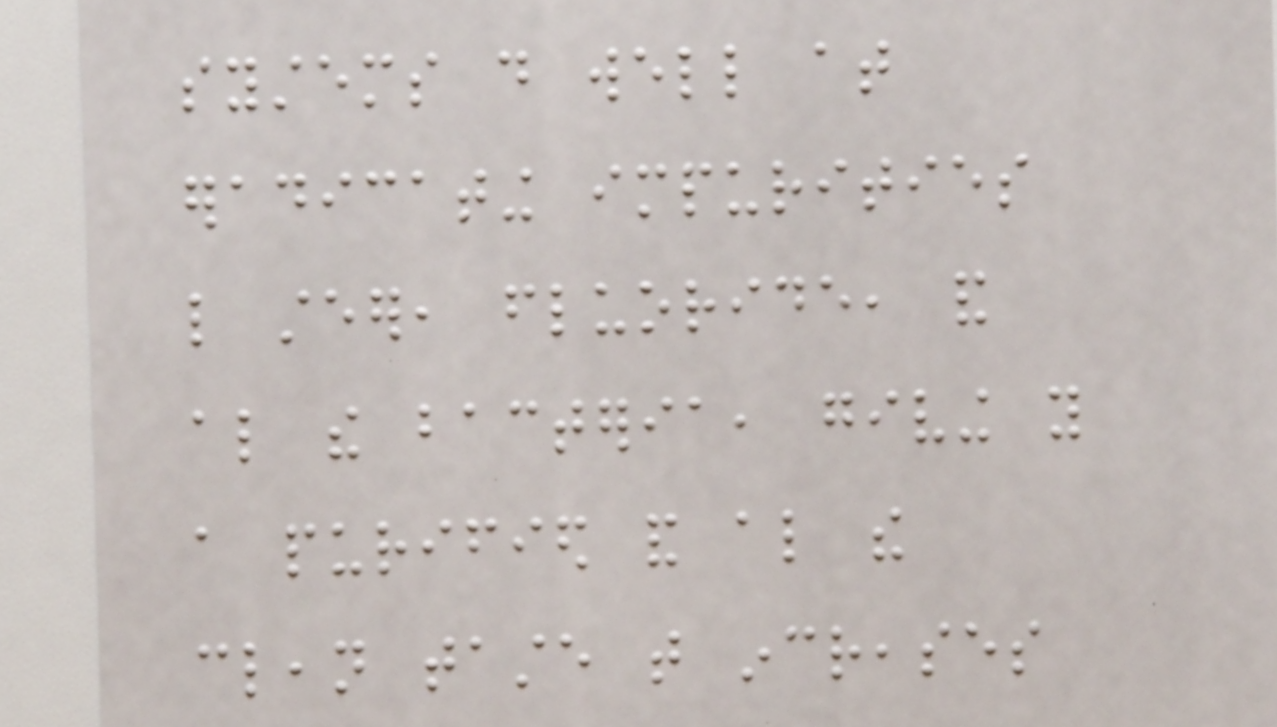systems do well at
eradicating impurities
like steer, fluoride, and
also the bacteria, giving you
a purified and also the
clean taste that increases
